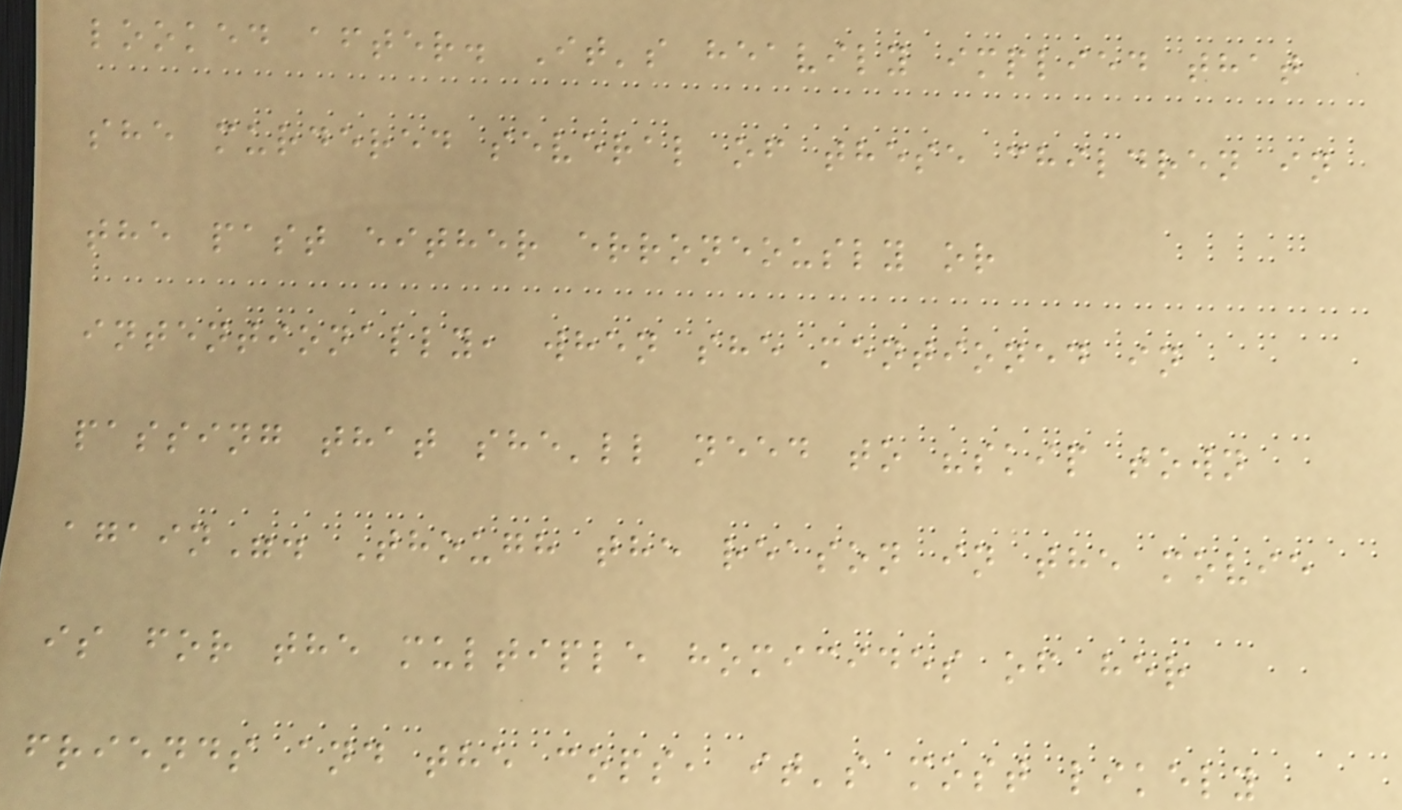looked after. It's heavily implied that
she murdered several of these children in
the past either erroneously or
intentionally, when she mentioned in
passing that she'll need to "skip town
again". Though the reason in the movie
is for the multiple homicides of her
friends and the cops, it's most likely
